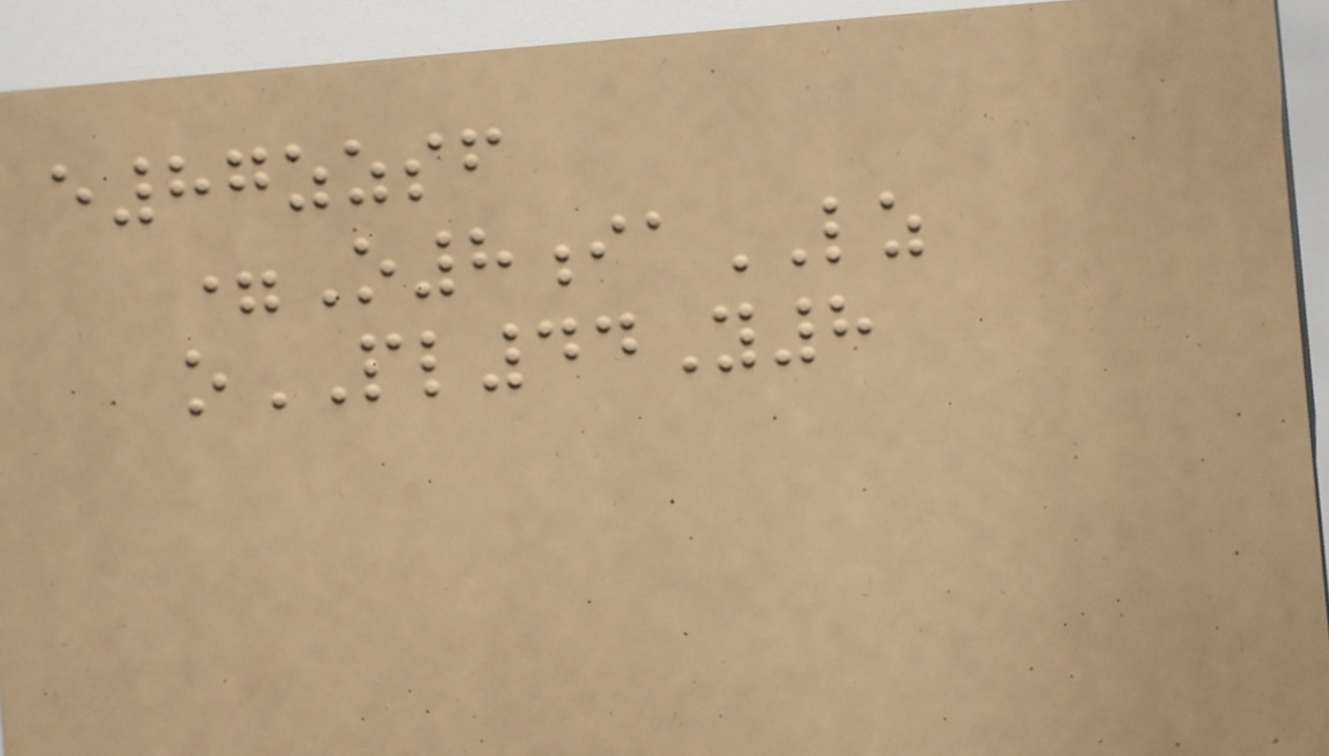e87zzsf
=O8iaLZ
oPL44Y8
